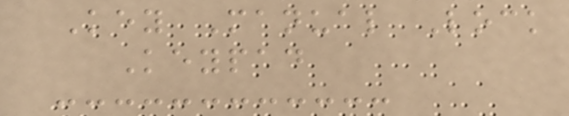Key Manual Lock
Keypad
